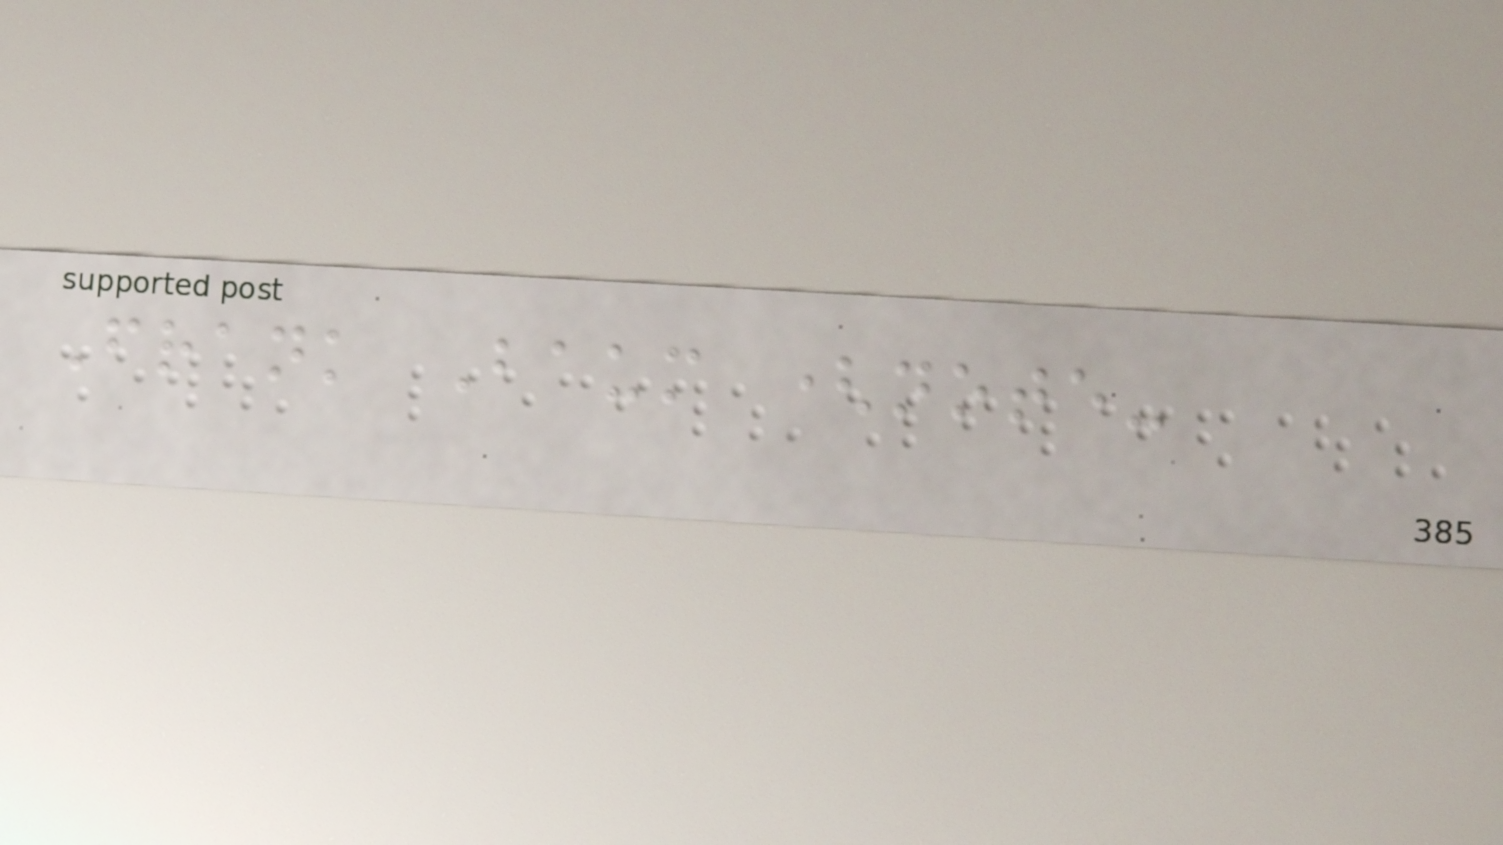Frank Baum (note-
